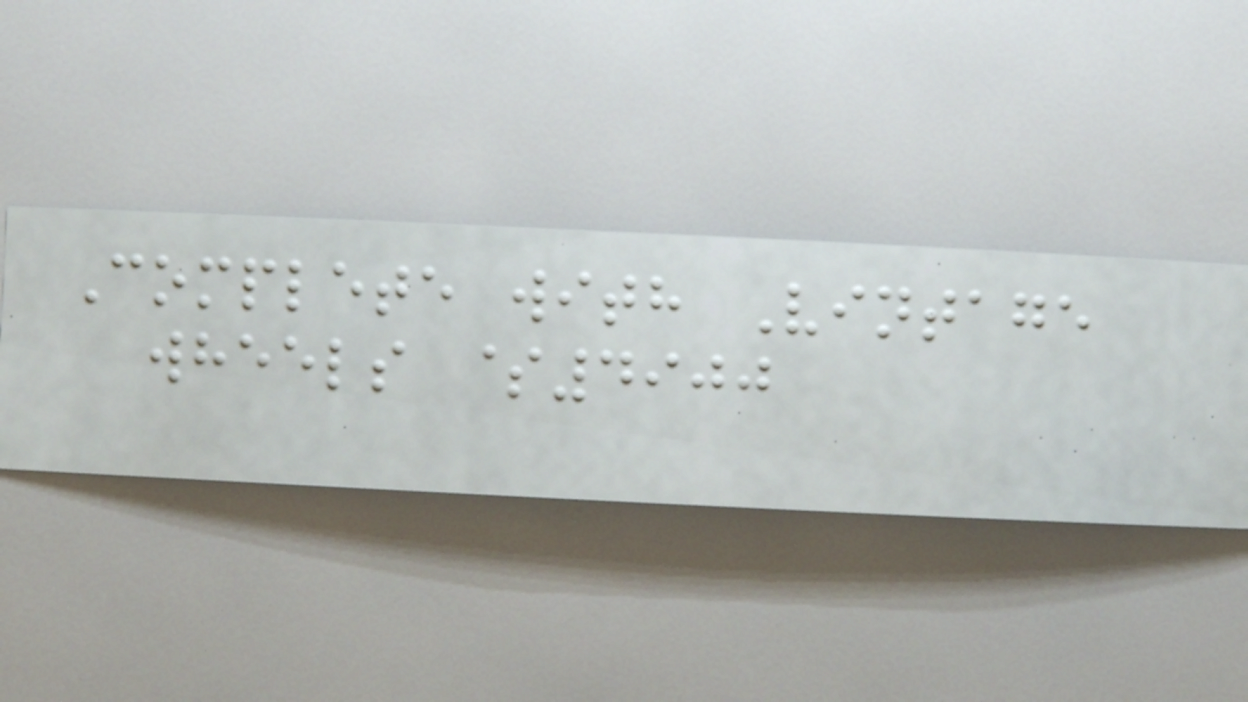Complete with Vintage
wheels $4900
